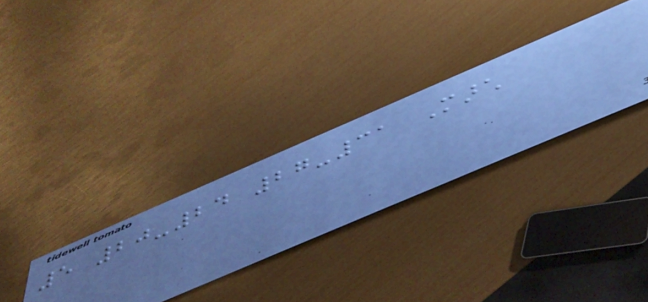5 20-24 27-31 March
